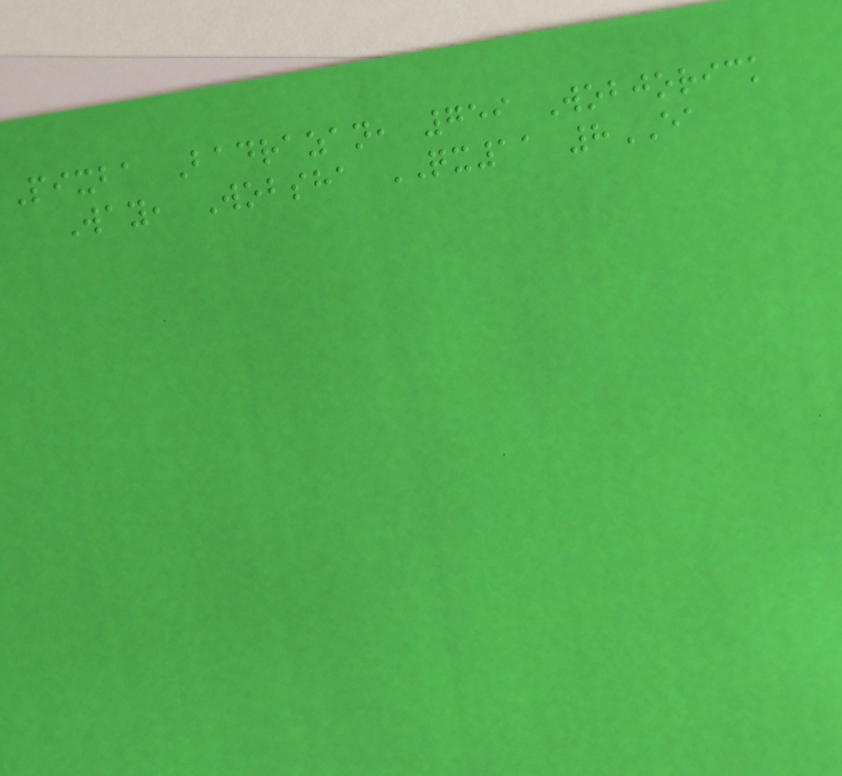Pixba Badrazan, 759 Wobjorick
Way, Wobsha QX11 8EA
